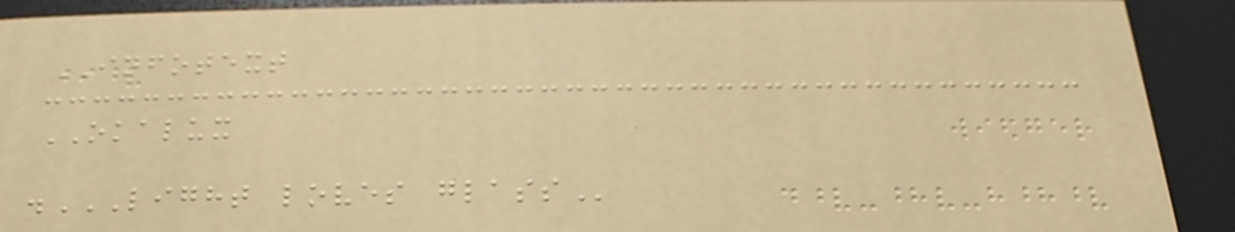INFOTEXT
OKALUX
.LIGHT LOVES GLASS
